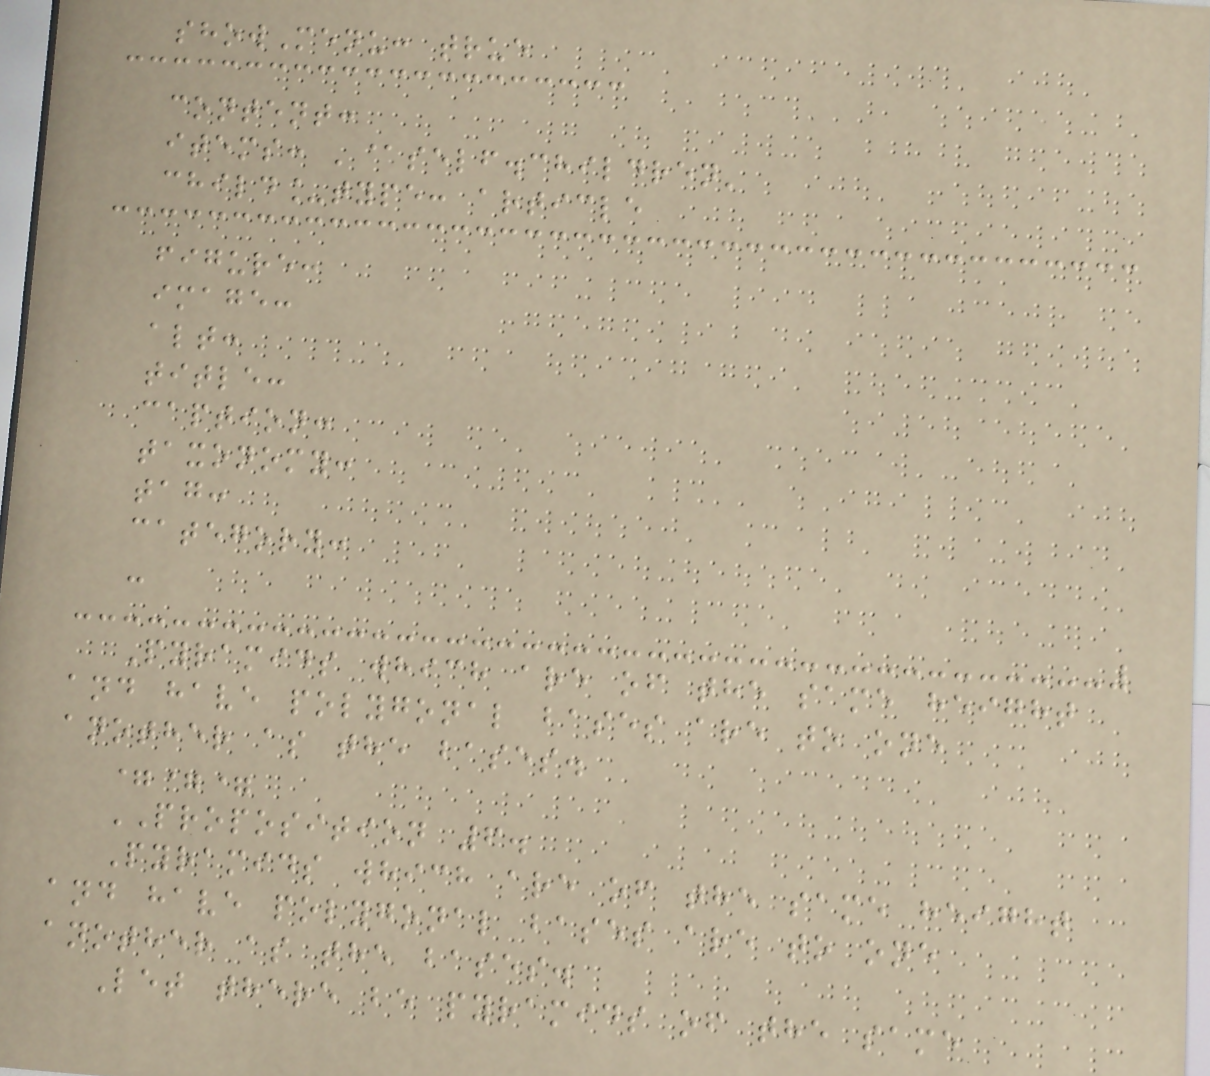showMenu: true
content:
items: '@self.children'
child_type: article
figure:
image:
alt:
title:
caption:
taxonomy:
tag:
category:
-
Pyramids which are of the same height
and have polygonal bases are to one
another as the bases.
===
PROPOSITION 6.
Pyramids which are of the same height
and have polygonal bases are to one
another as the bases.
Let there be pyramids of the same
